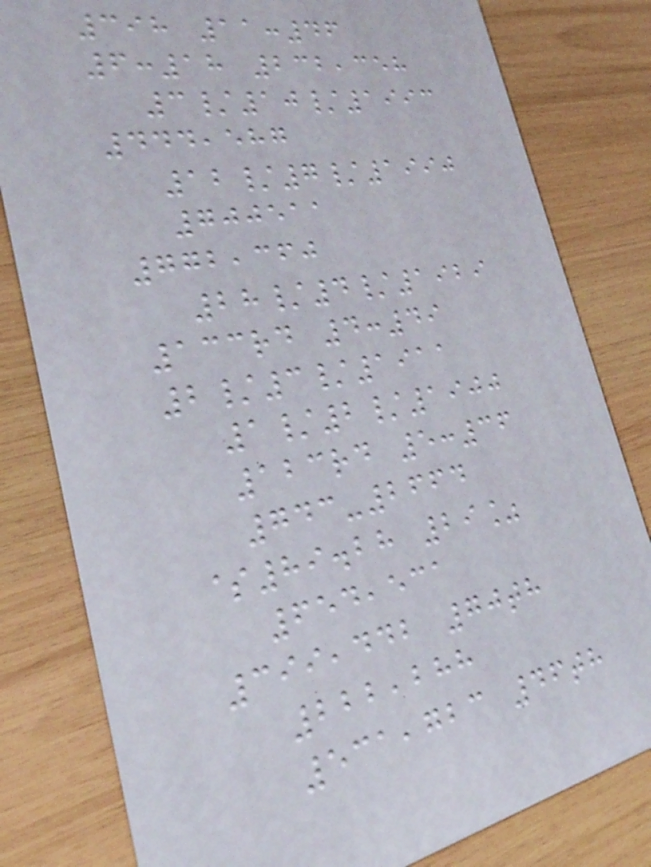398 11:46
6:18 232,358
3/10/1993
444,587
12/7/1990
700511
772,360
28/4/1929
133rd 4:49
2/3/1911
1/2/1900
123rd 5:36
743-2664
$89.28 29%
654,531
399,442 70th
222,288
531,723 46th
